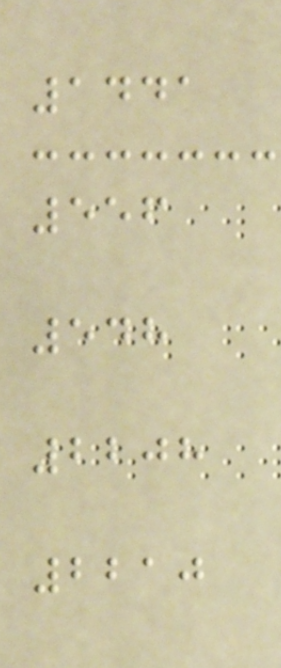1441
556
548
2208
2210
